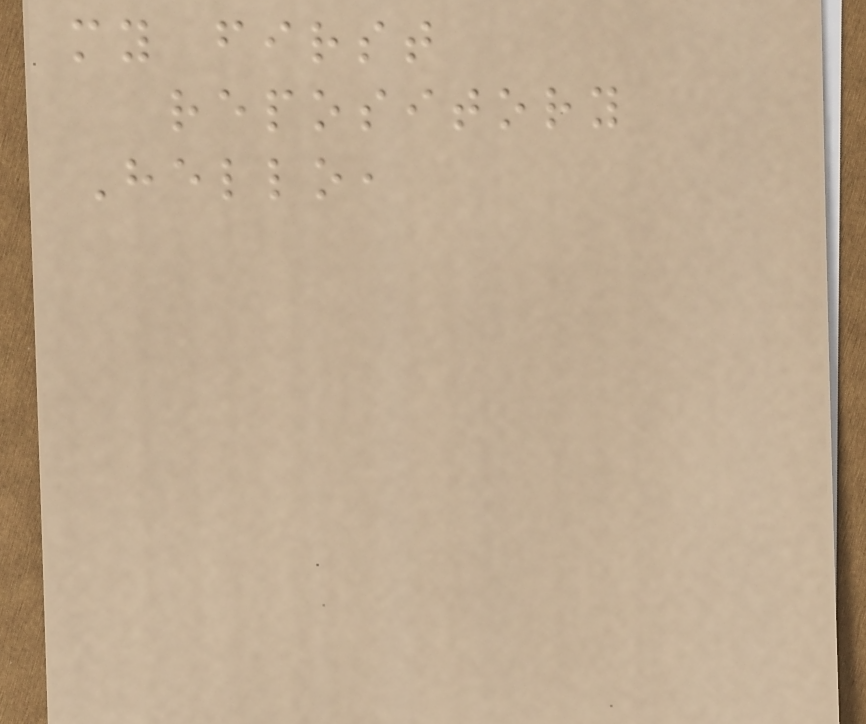my first
repository
Hello,
